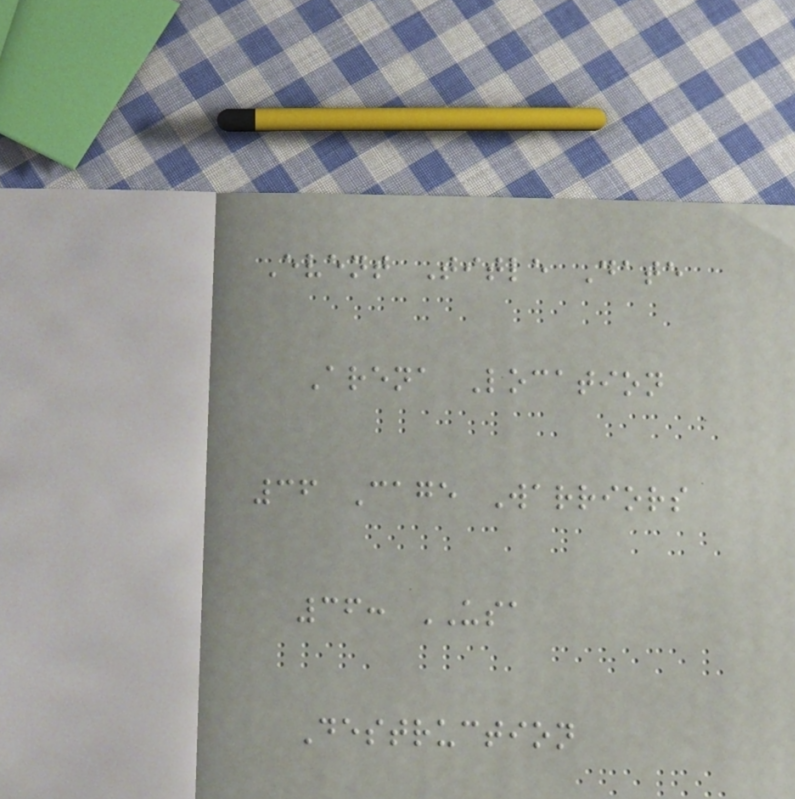Event Title Date
Arena Location
36 Cage Warriors
36: USA
Destruction
